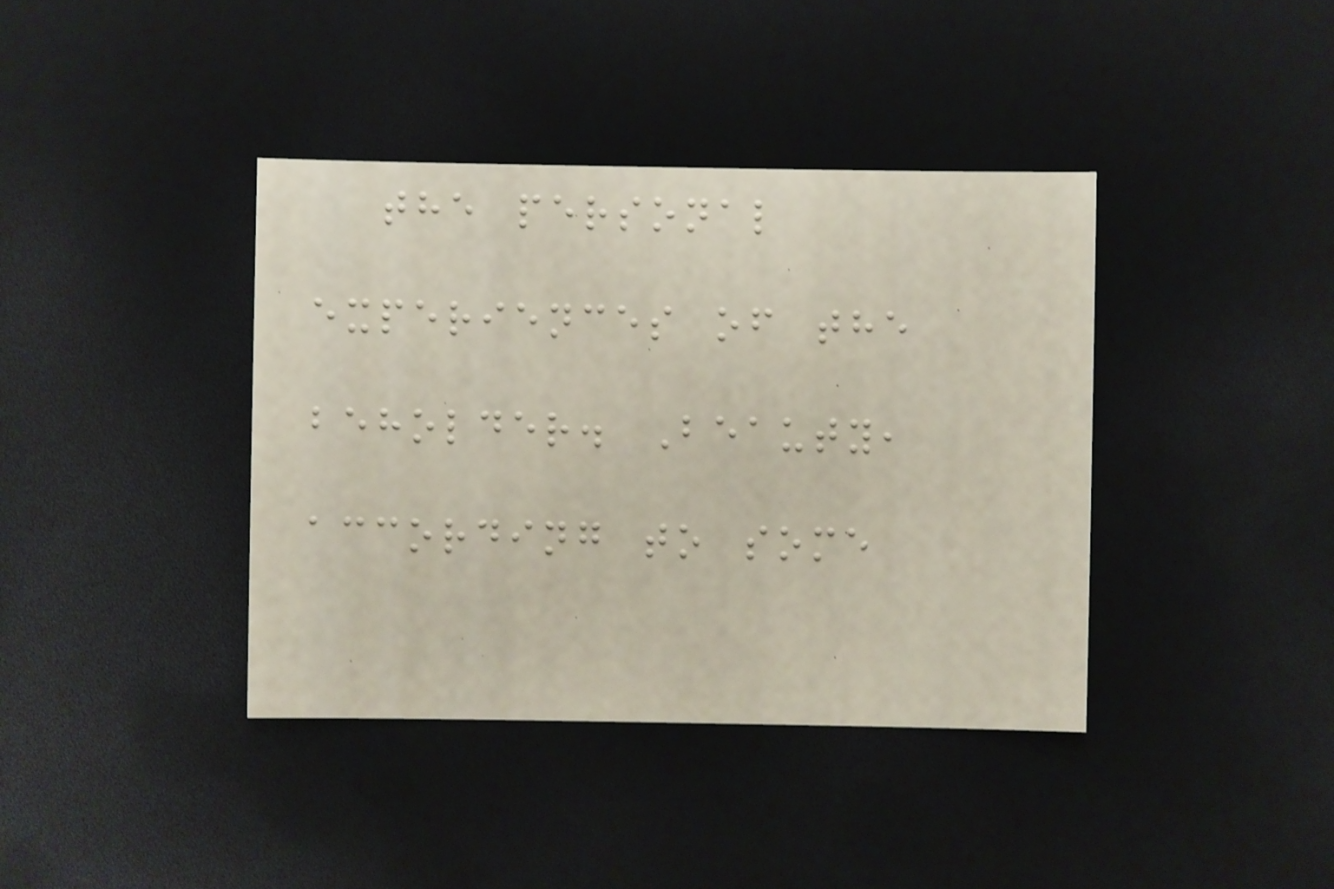the personal
experiences of the
beholder. Beauty,
according to some
